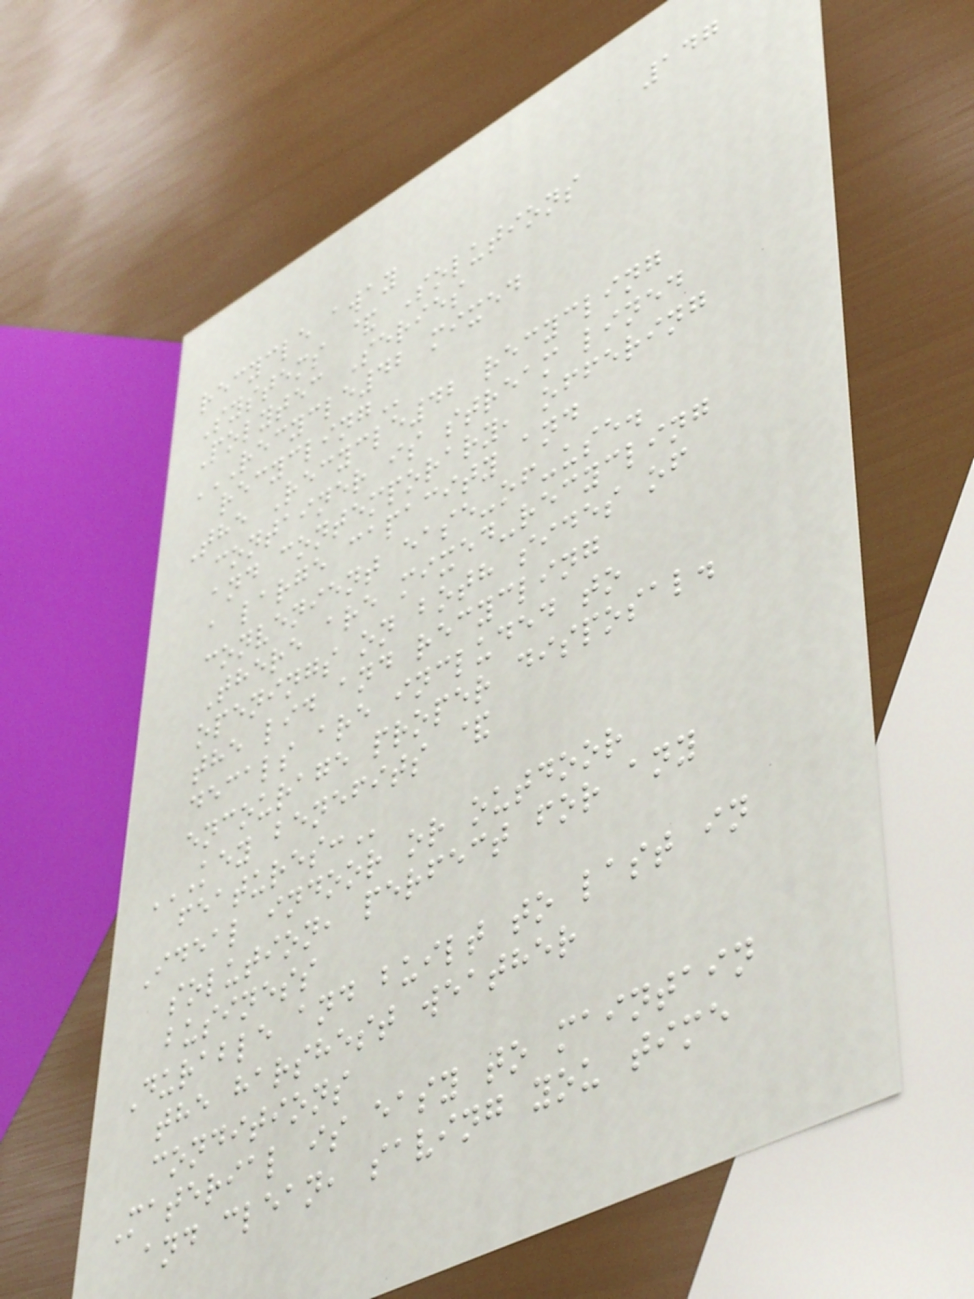147
recycle away
Systems & Solutions
Polytec Series
RECYCLE42 MIXED
RECYCLING
The Recycle42 recycling
container is stream lined
and contemporary, offering
a large capacity and
convenient ease-of-use.
There are mixed-recycling
openings on both sides of
the lid and recycling
decals are included to
encourage proper disposal.
KEY BENEFITS &
FEATURES:
Ideal indoor or outdoor
solution, perfect for any
business
Durable and built to last in
the harshest weather
conditions
Material is easy to maintain
and clean, saving you time
